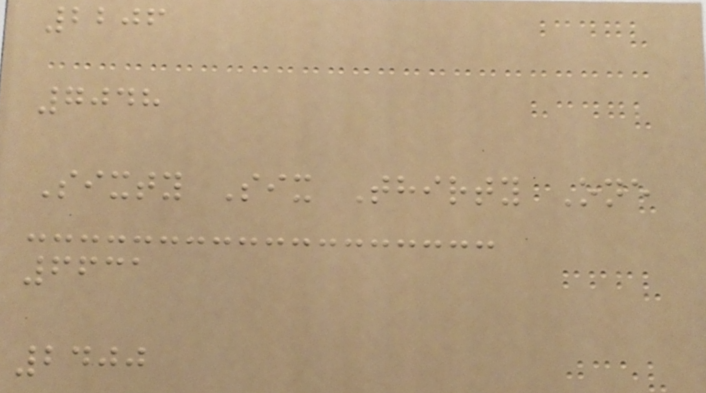2206
7048
Sixty Six Thirty One
6631
2400
